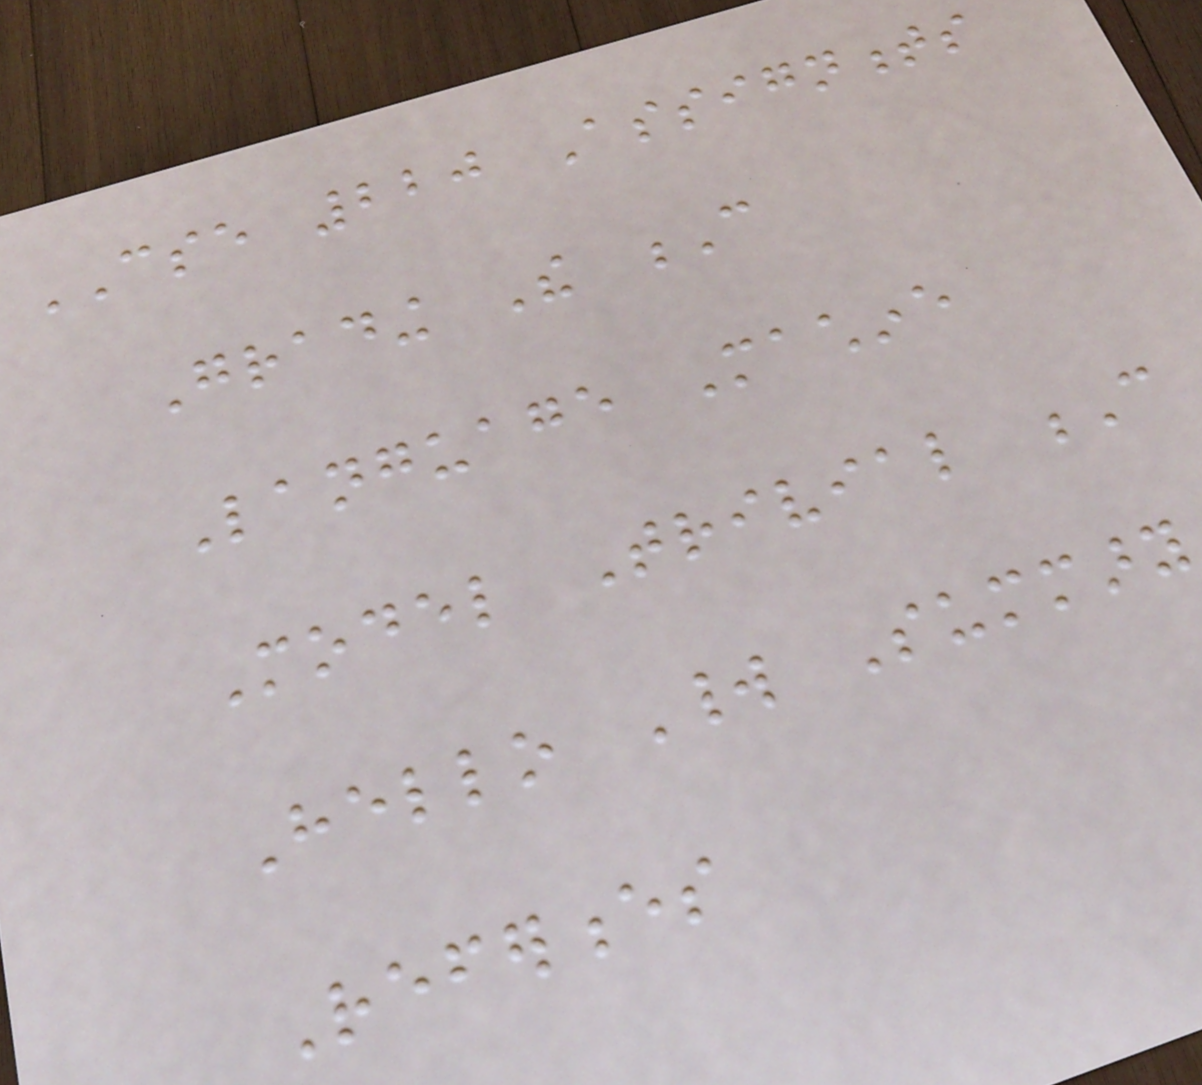CSE 220 Assignments
Grading The C
Language Machine
Model Trivial C
Hello World Summary
References
